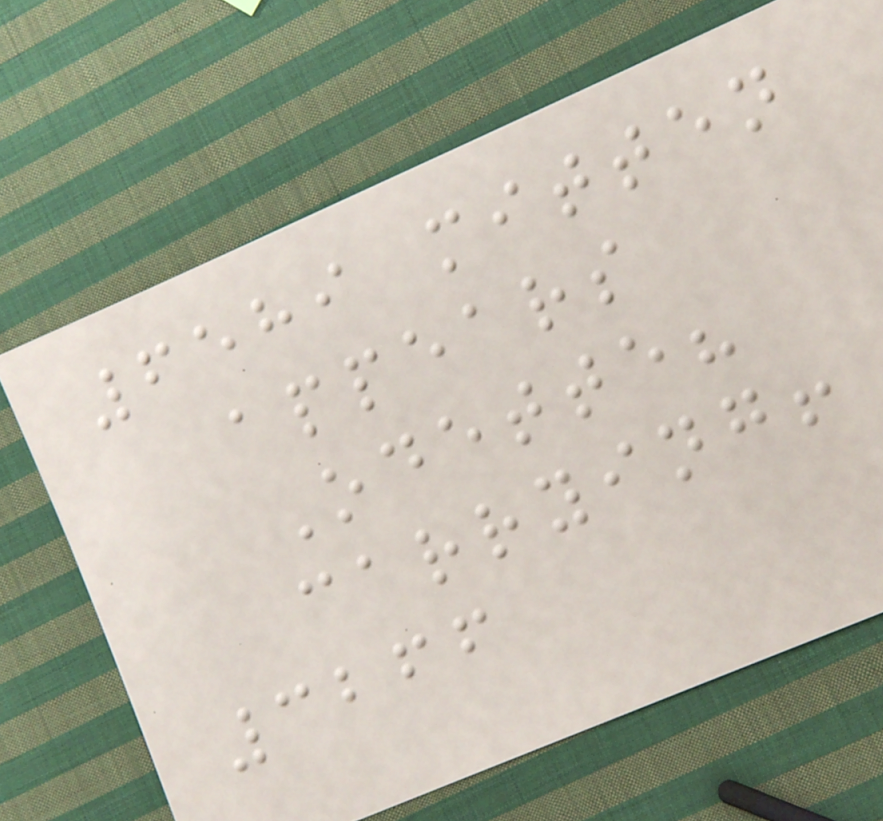6589 mitten
appears
Odette?
carrying!
3266
